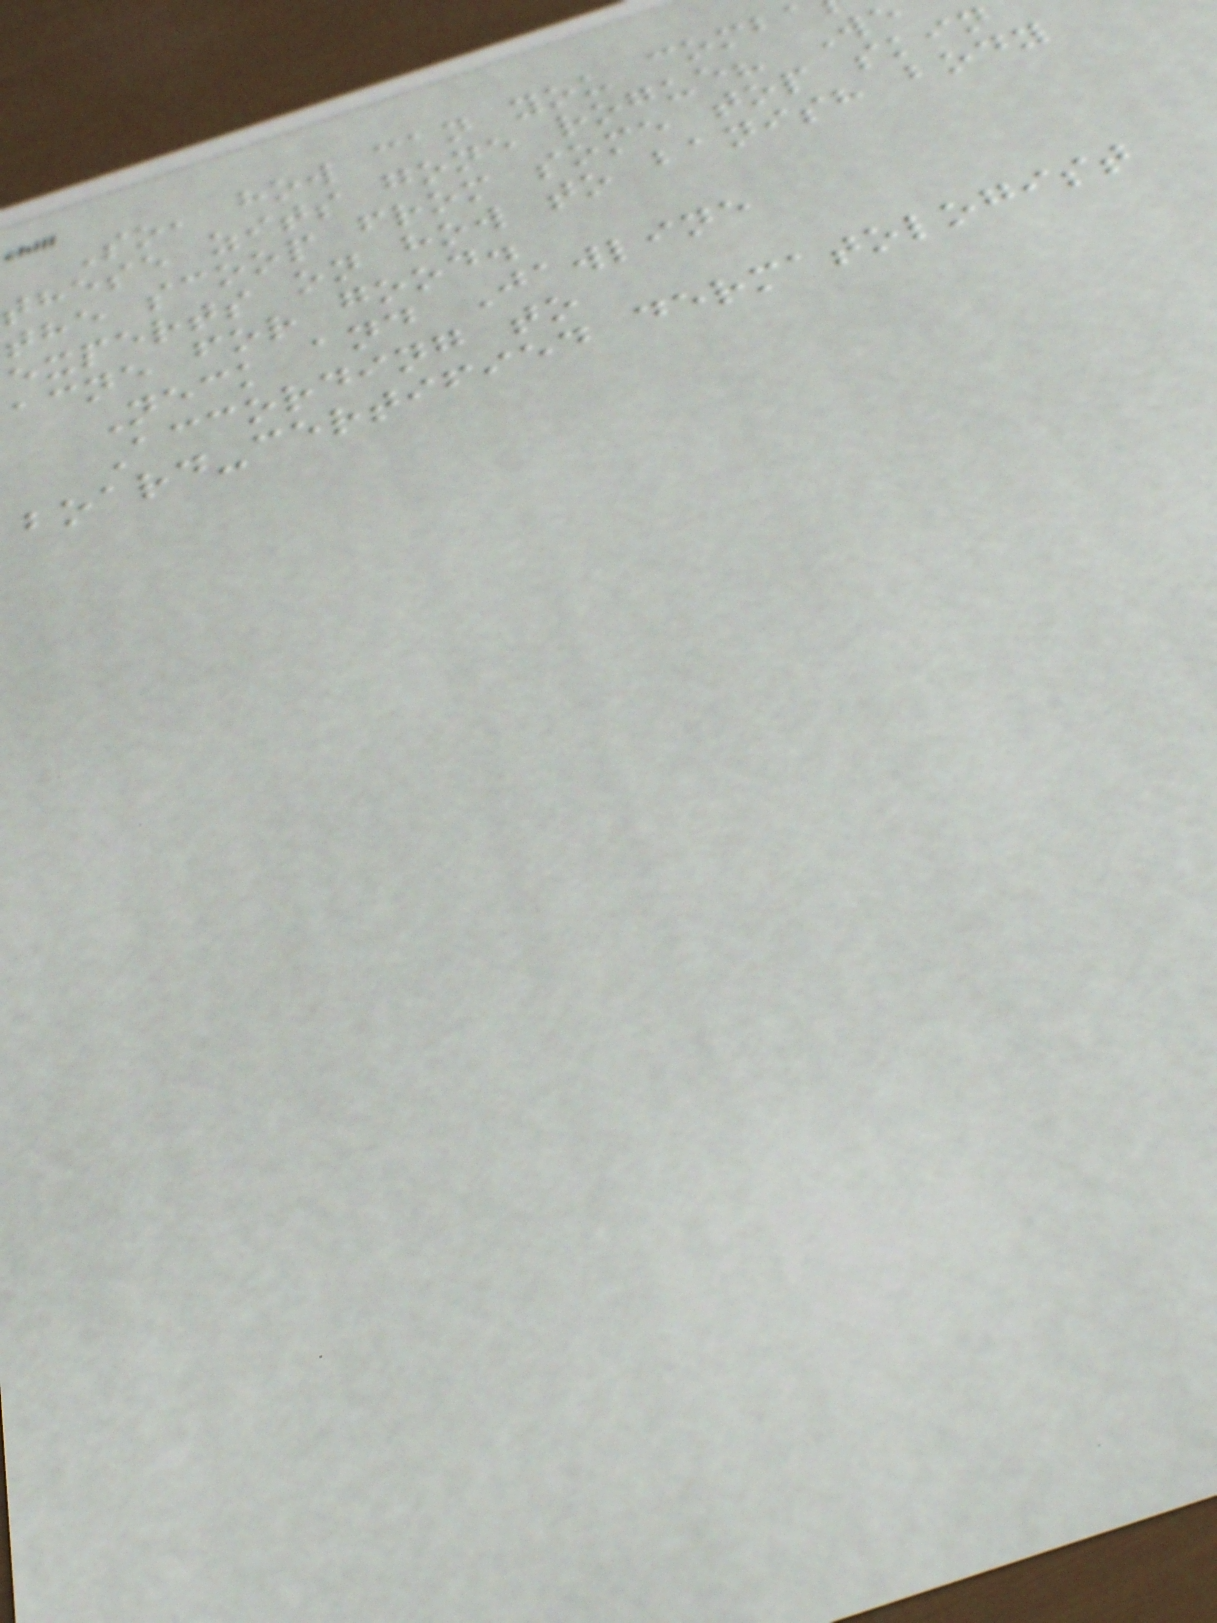So, how can you comb
these zits gone rogue? We
the scoop from some top skin
experts on how to banish body
acne for good.
Neck and Jawline
According to
board-certified dermatologist
